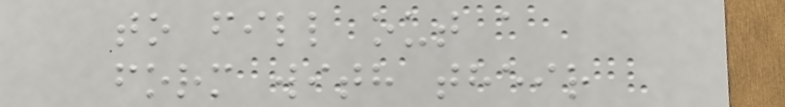to fill out a
form with their
